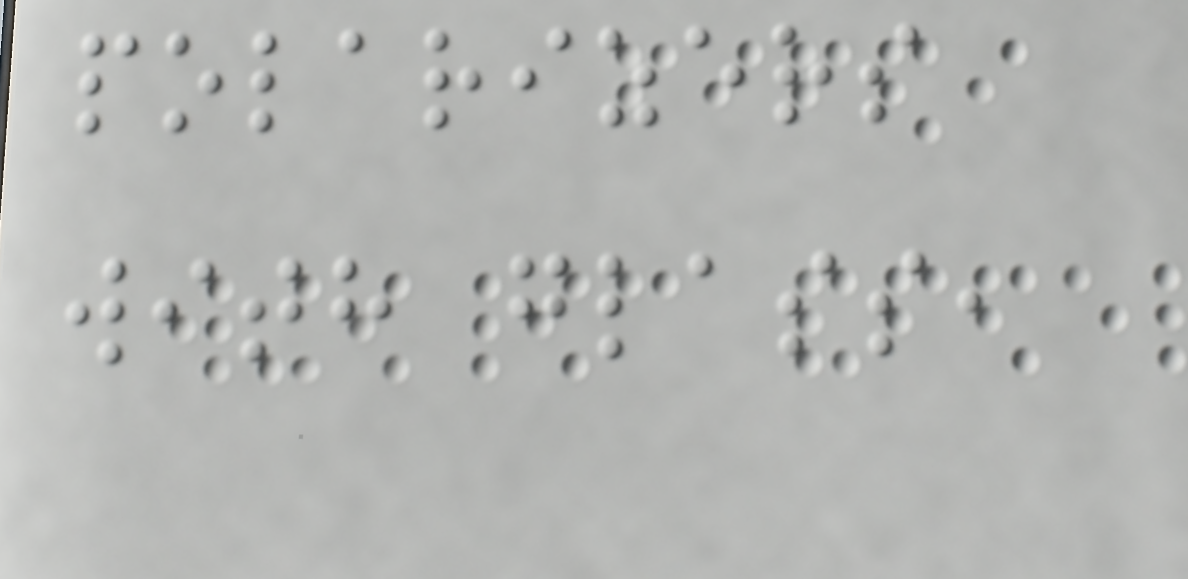polarizers
with glass,
